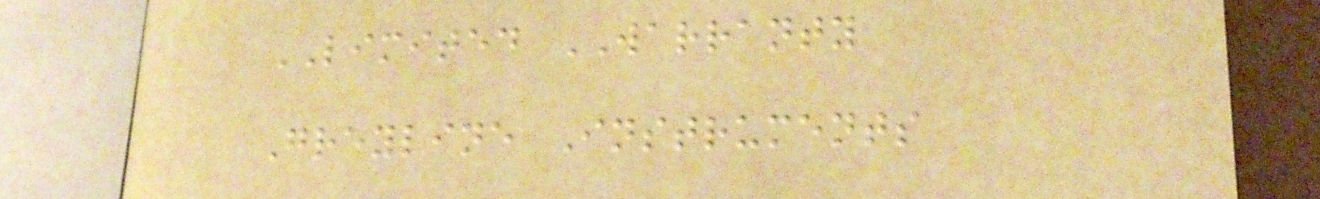LIMITED WARRANTY
Greyline Instruments
